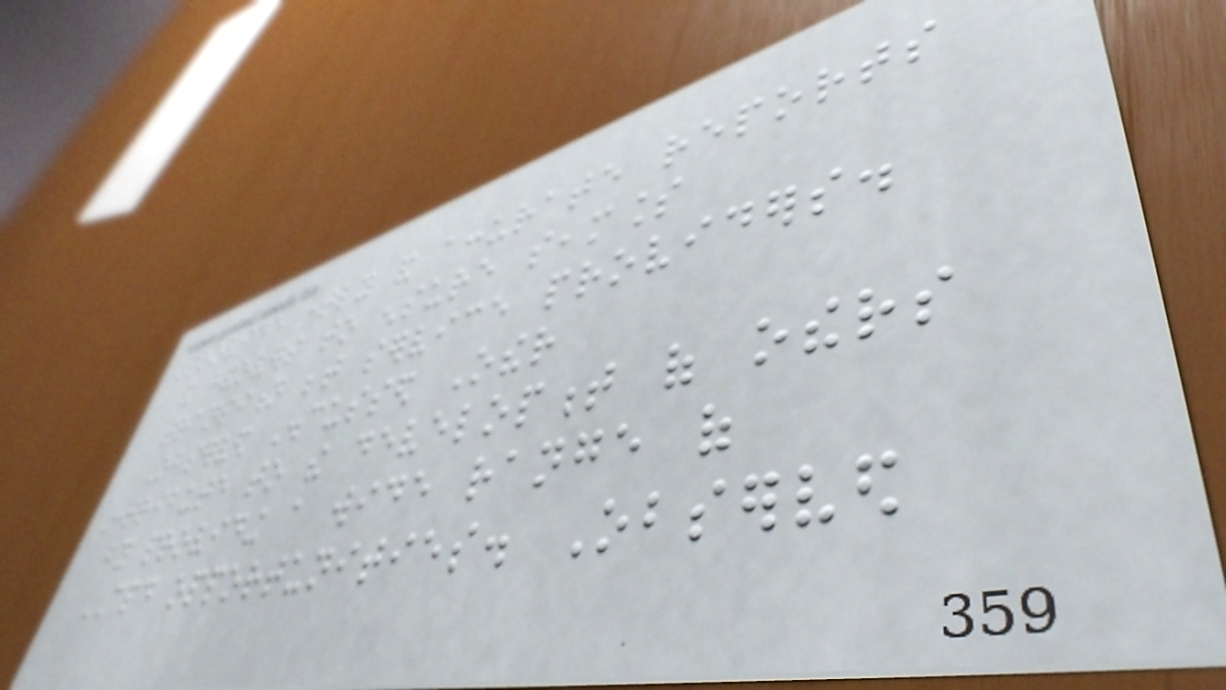Provide timely and accurate reports
and handovers to ensure seamless
transition between service providers.
Observed Discussed Other
Contribute to the development of others
by providing a wide range of
CPD opportunities. Observed
